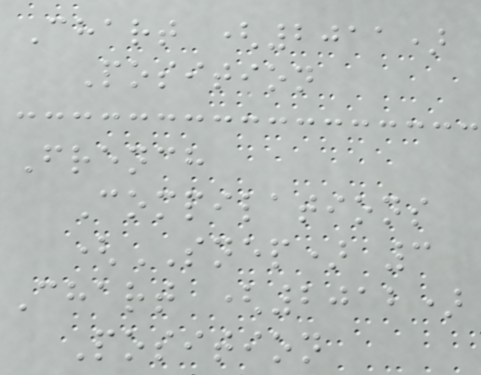Chart (2011)
Position
French
Compilations
(SNEP) 3
Chart (2012)
Position
